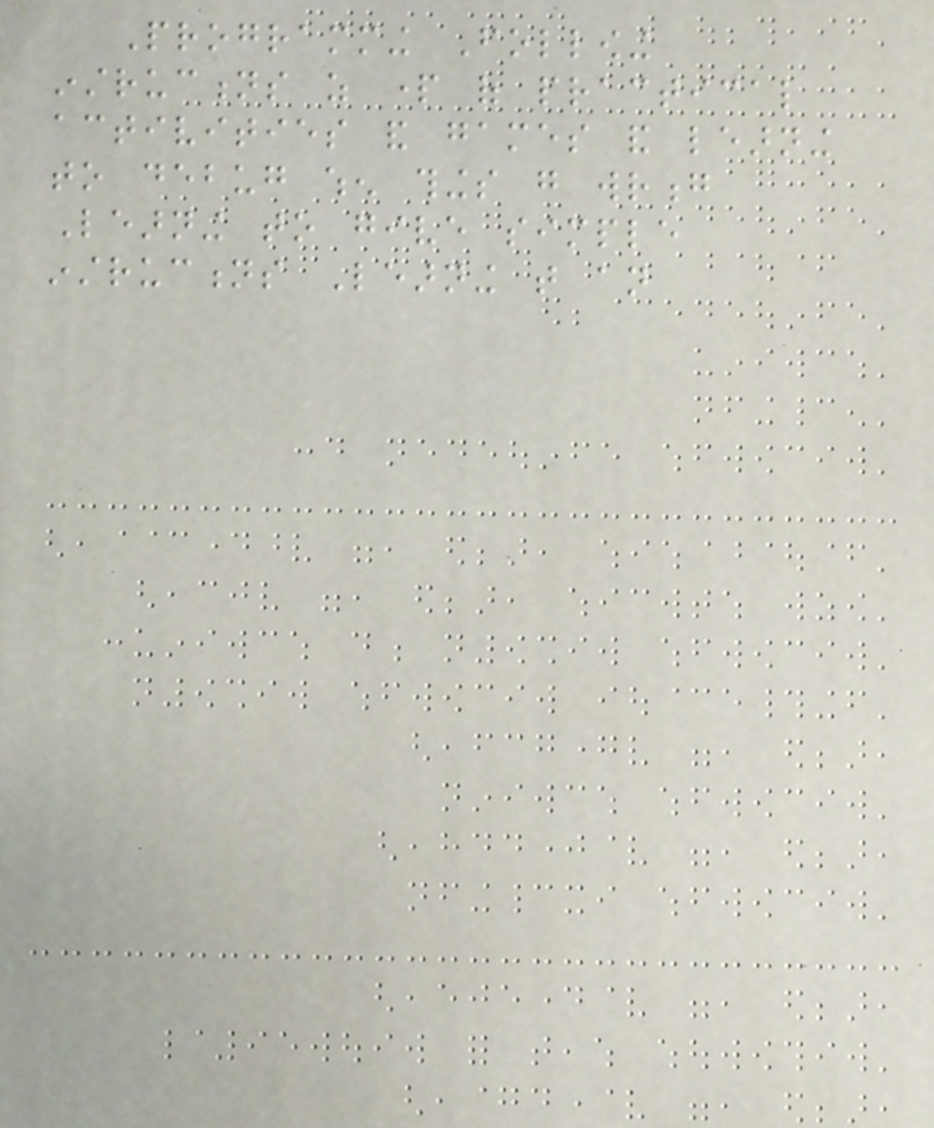Programming Following
instructions as part of practical
activities and games and learning
to debug when things go wrong
Learning to give simple
instructions Learning that an
